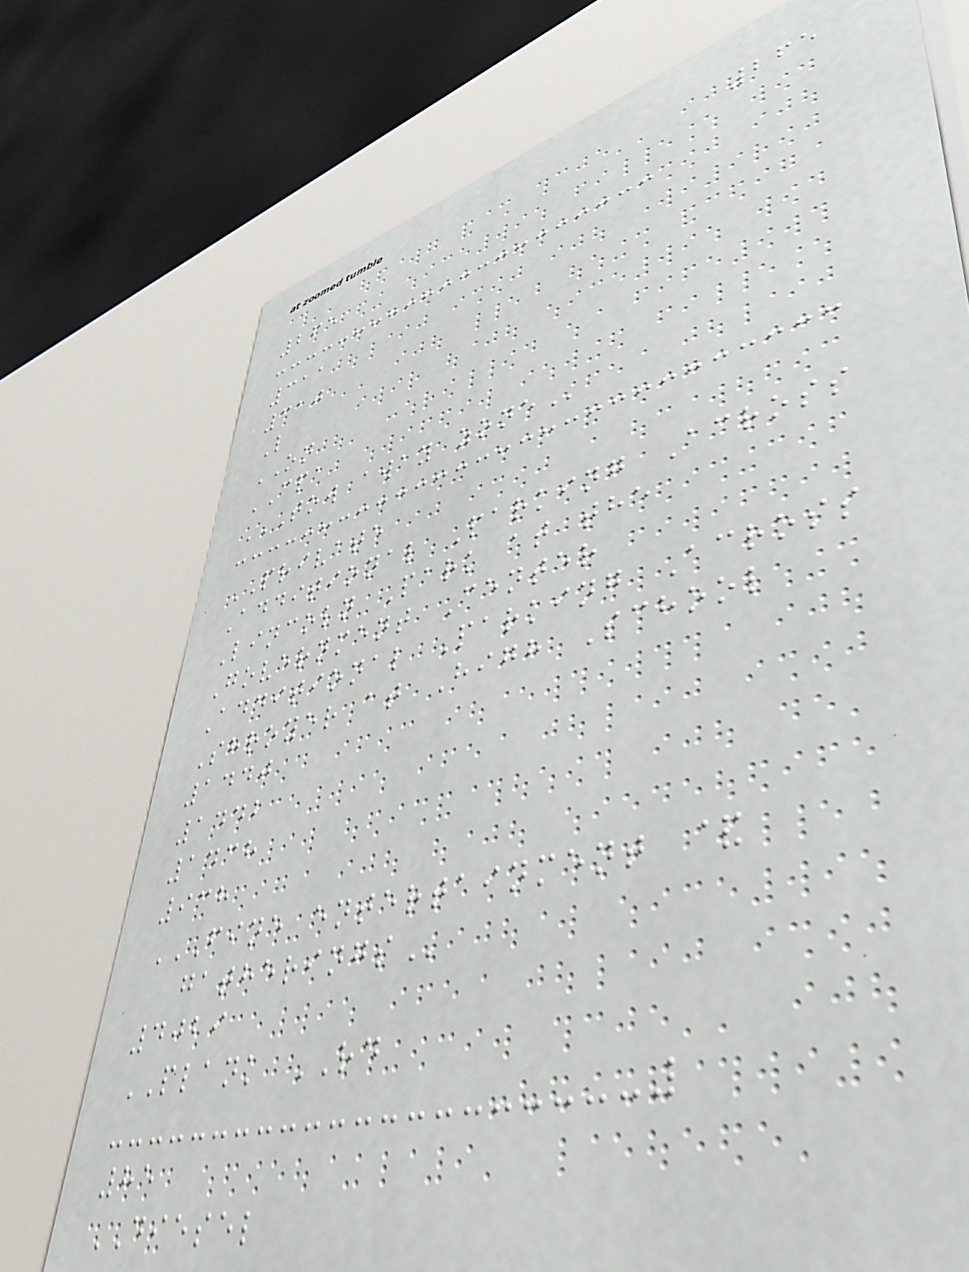265
265
311
310
L
ON
CPA
TOW AWAY ZONE
PRIVATE
Additional Parking Across
Lincoln Park at the
Government Center
Additional Parking Across
Shroyer at High School
1440
1442
1438
938
FINE ENTERTAINMENT &
GATHERINGS
4029
PLANK RD
85
DIESEL
